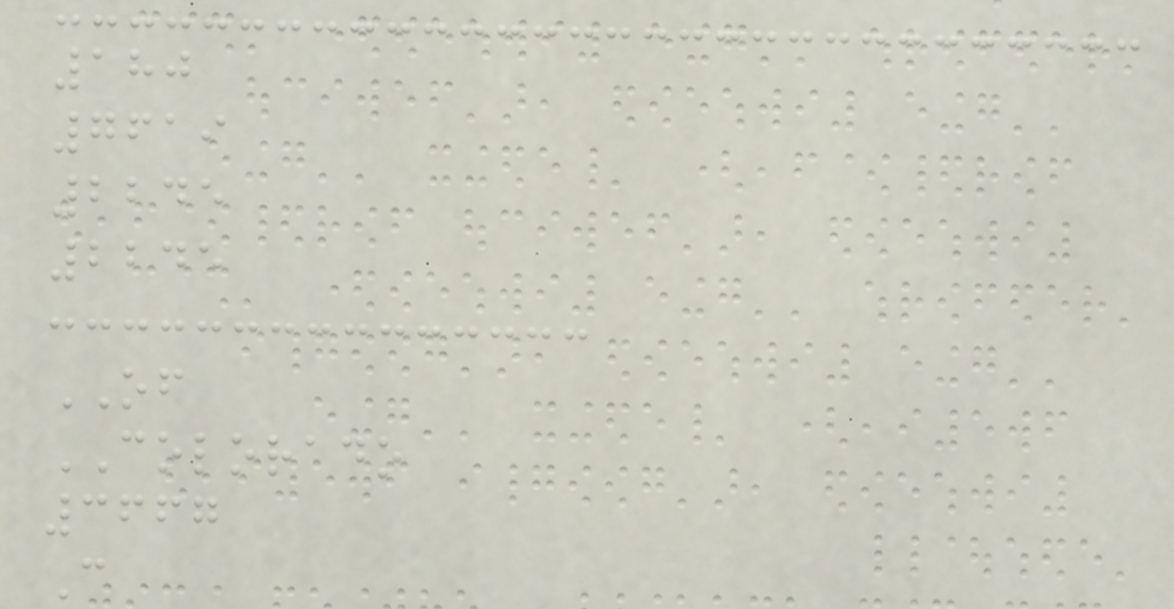180
7619
2245
2245
OF
COLORADO
3667
C
